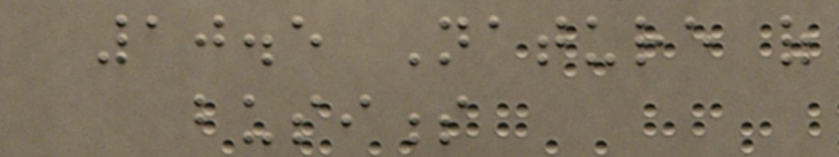10.5 Nature of
business
